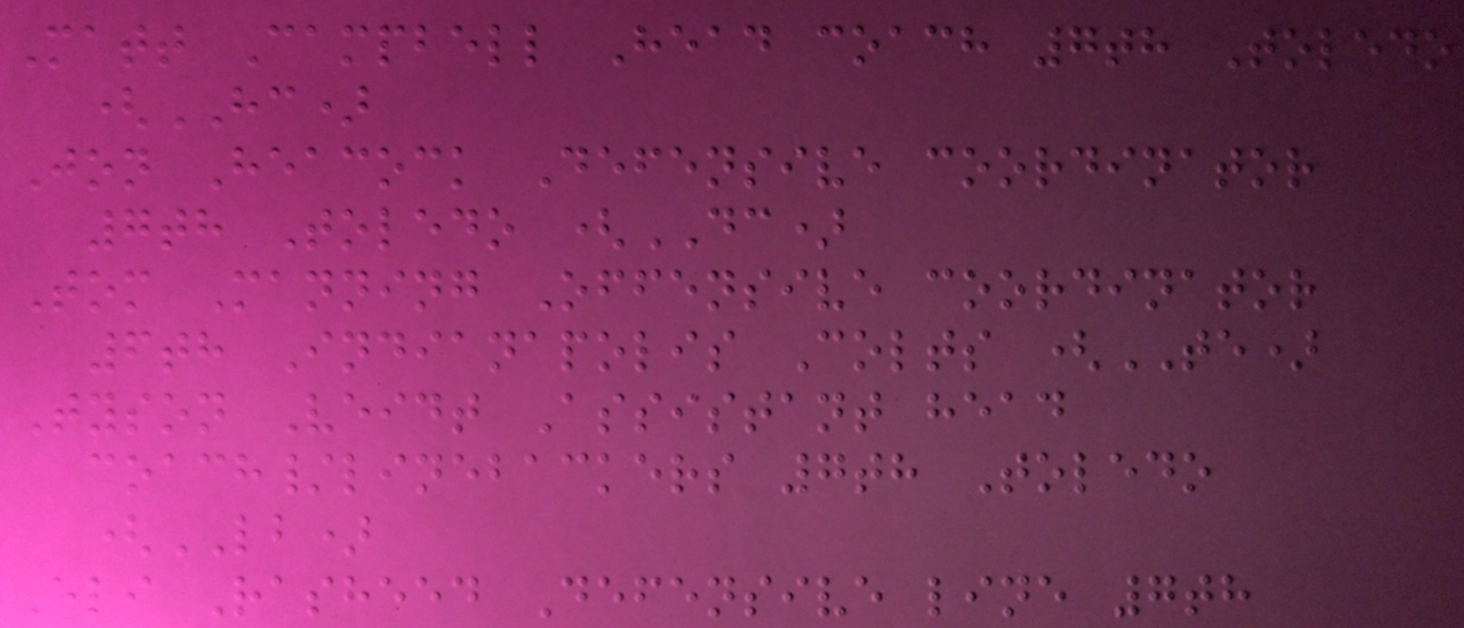Matt Campbell Head coach 7th Toledo
(HC)
Jon Heacock Defensive coordinator
7th Toledo (DC)
Tom Manning Offensive coordinator
6th Indianapolis Colts (TE)
Tyson Veidt Assistant head
coach/linebackers 7th Toledo
(LB)
Eli Rasheed Defensive line 7th
